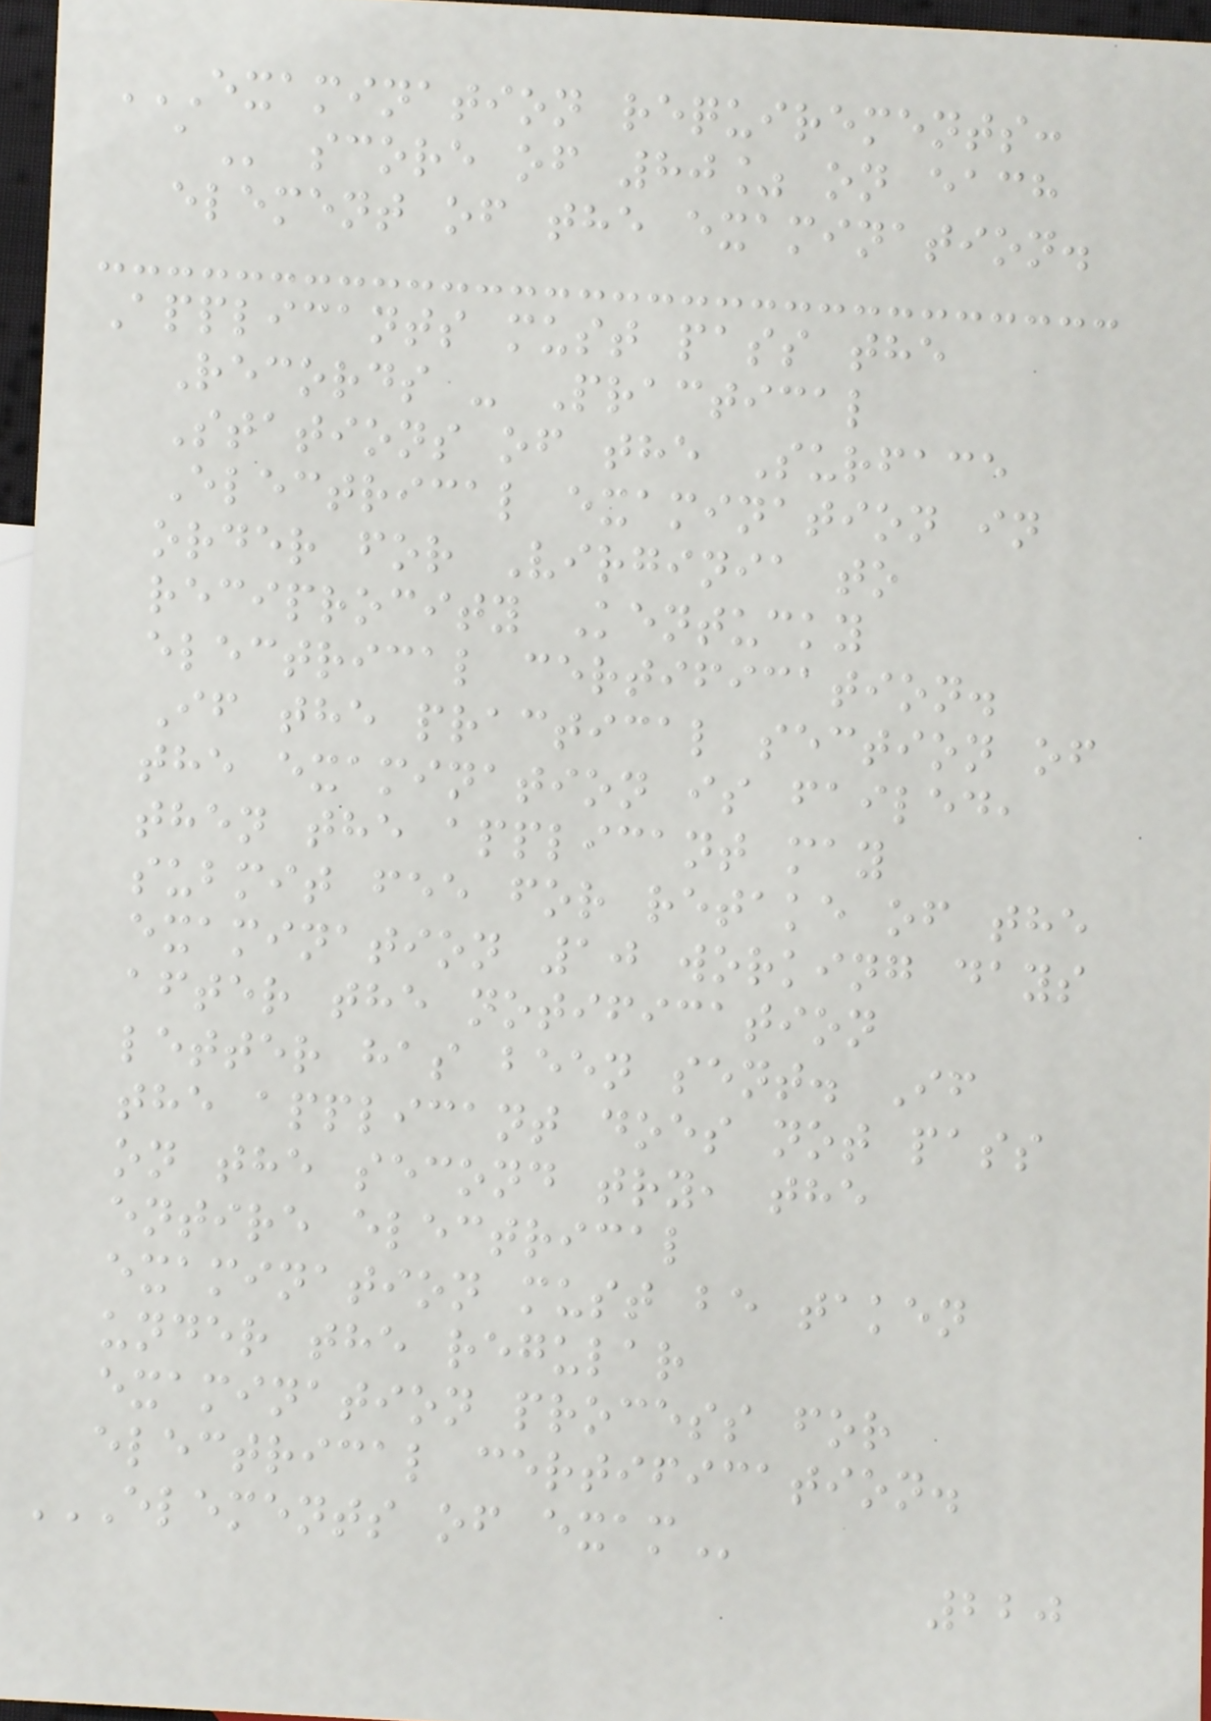EXAMINATION REQUIREMENTS:
A score of 80% on each
element of the examination.
Applicants must pass the
Records - Practical
Stations of the Surface
Electrical examination in
order for Virginia to
reciprocity Kentucky
electrical certification.
If the practical section of
the examination is failed,
then the applicant may
submit fee for retake of the
examination 10 working days
after the notification
letter has been sent. If
the applicant does not pass
on the second try, the
entire electrical
examination must be taken
under the regular
examination process for
electrical certification.
ELEMENTS OF EXAM
220
